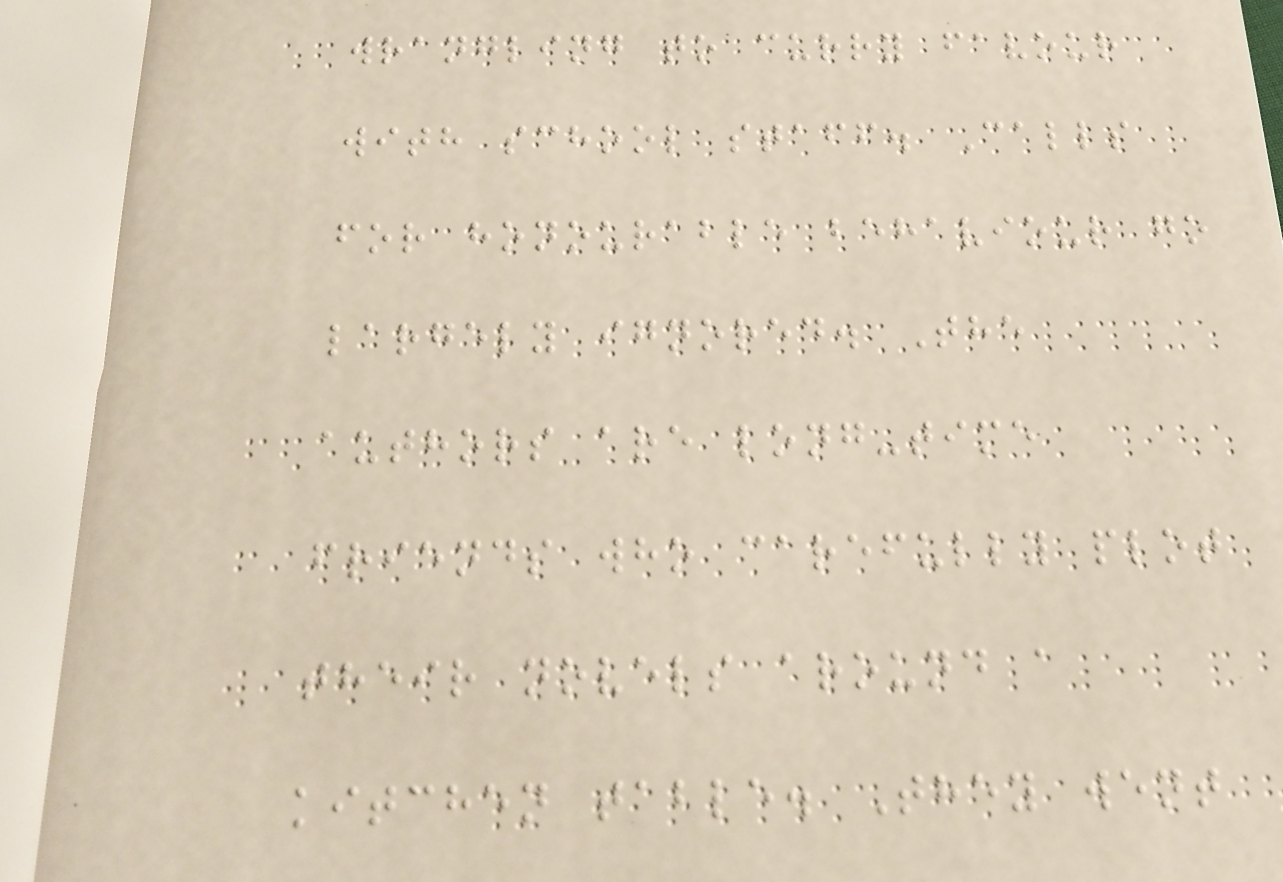wrangling to curry favour
with school staff. Calls
for honourable behaviour go
largely ignored. The
authors are long-time
friends who carefully plot
their novels around a
kitchen table. They went
